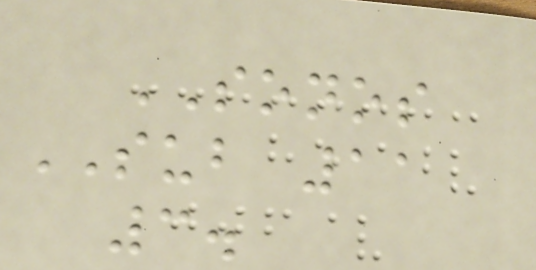SONOS
SUB 11
3.
